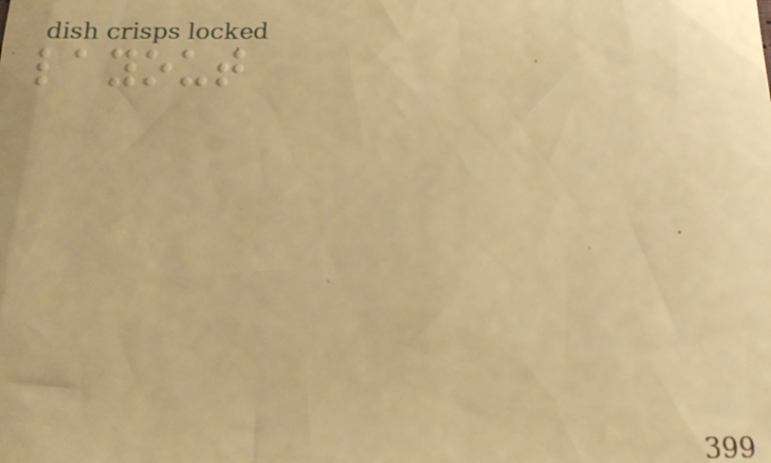layout
